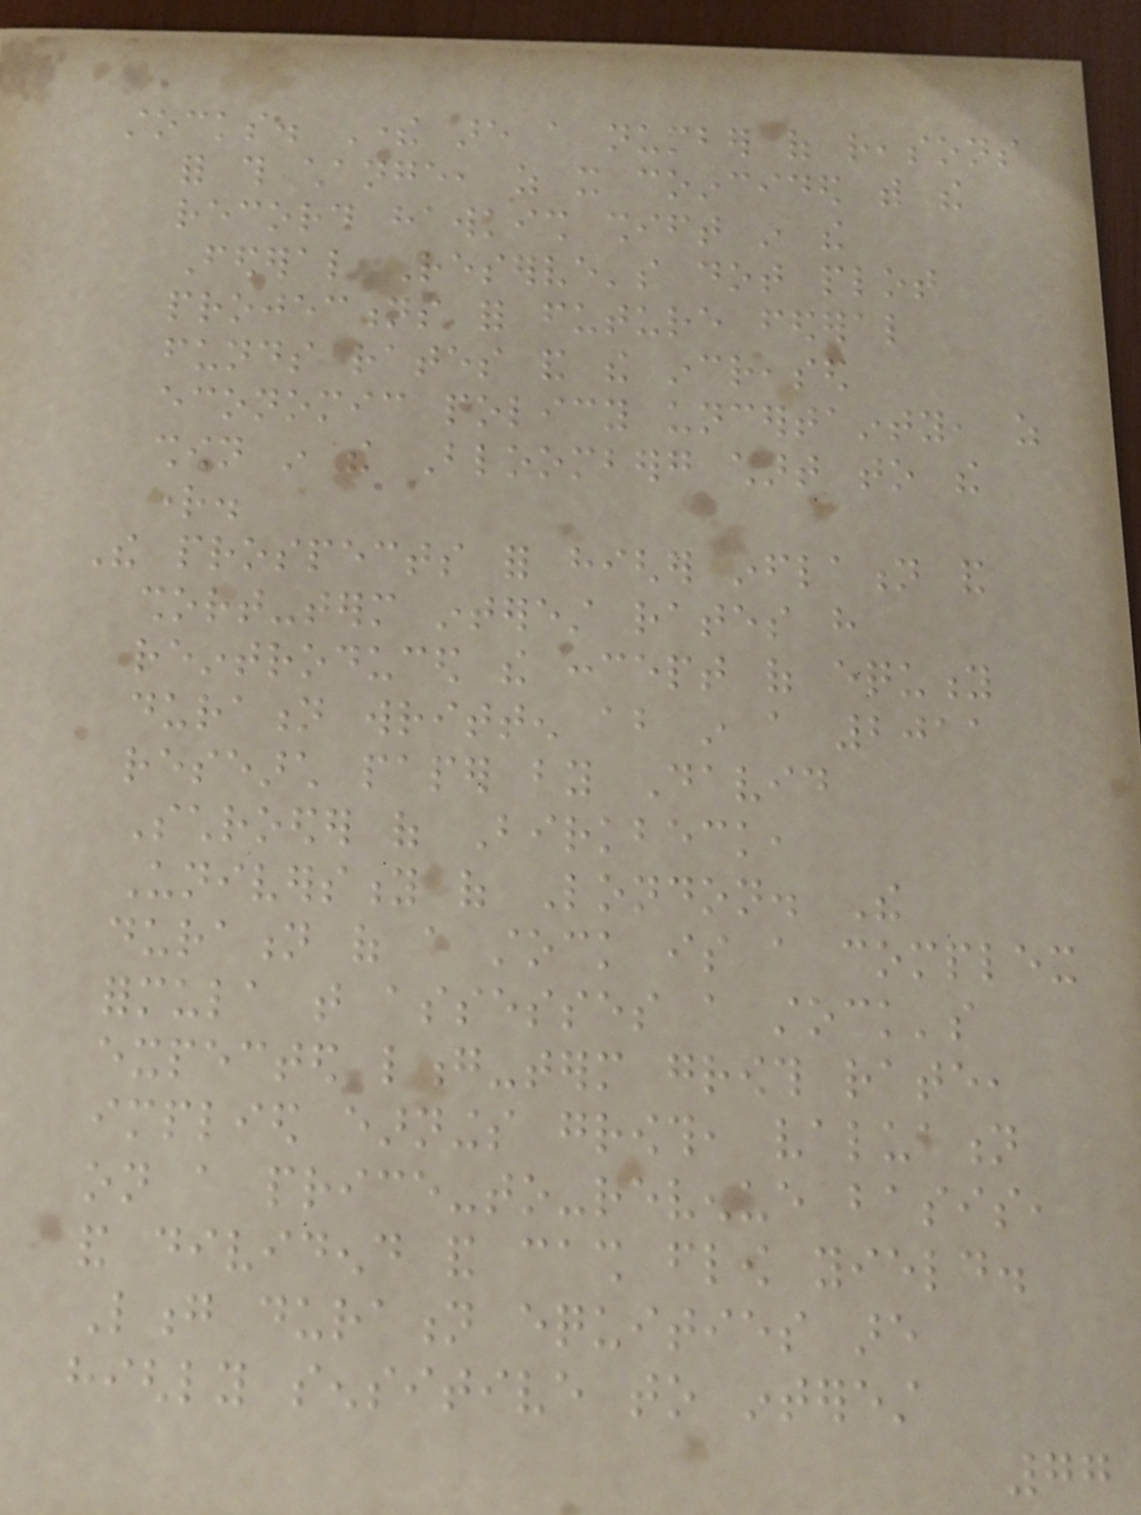stocks. There are a number of reasons
for this change, as it coincided with the
record hawkish shift in the
Federal Reserve's dot plot
projections for future federal
funds rates and the increased
economic policy uncertainty, as
shown in the Bloomberg chart to the
right.
The prospects for higher inflation and
short-term interest rates have
reintroduced the concept of equity
duration written about in a 2011
research paper by David
Schroeder of Birkbeck,
University of London. The
duration of a stock is a complex
formula that assesses a stock's
expected long-term growth rate,
implied earnings growth, valuation
on a price-to-revenue basis,
and dividend and cash flow yield.
Long duration equities are
highly sensitive to interest
77
